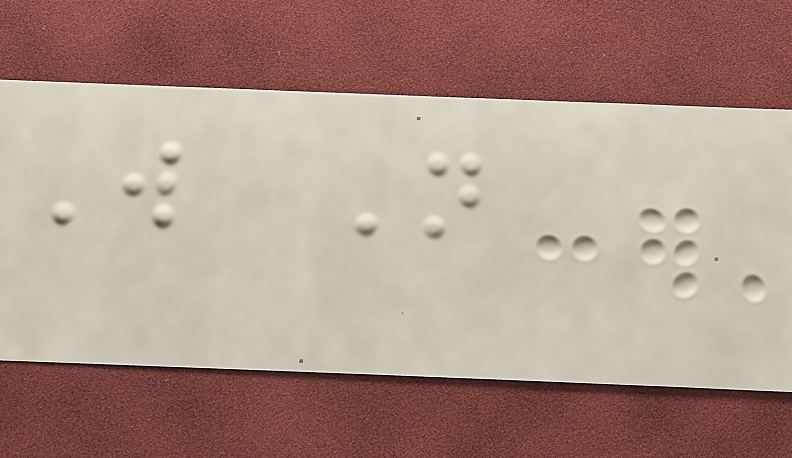W N
